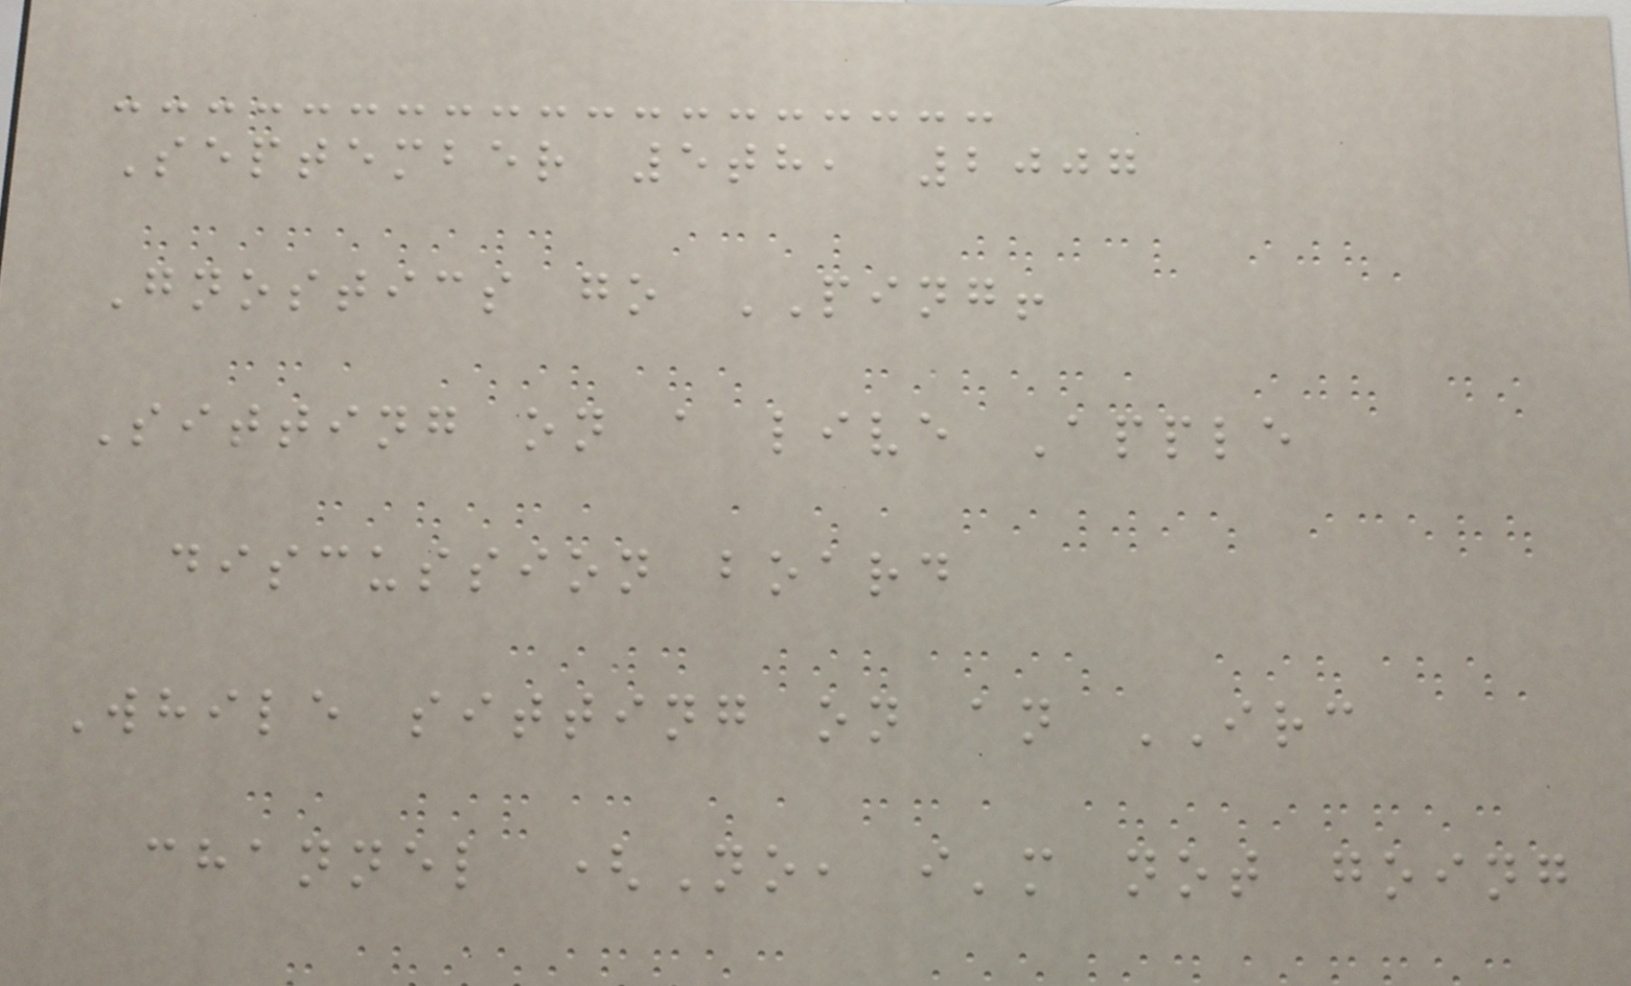September 5th, 2007
Gnostics go PING!
Sitting on a live Apple
discussion board
While sitting on an IRC
channel (No, i'm not going
